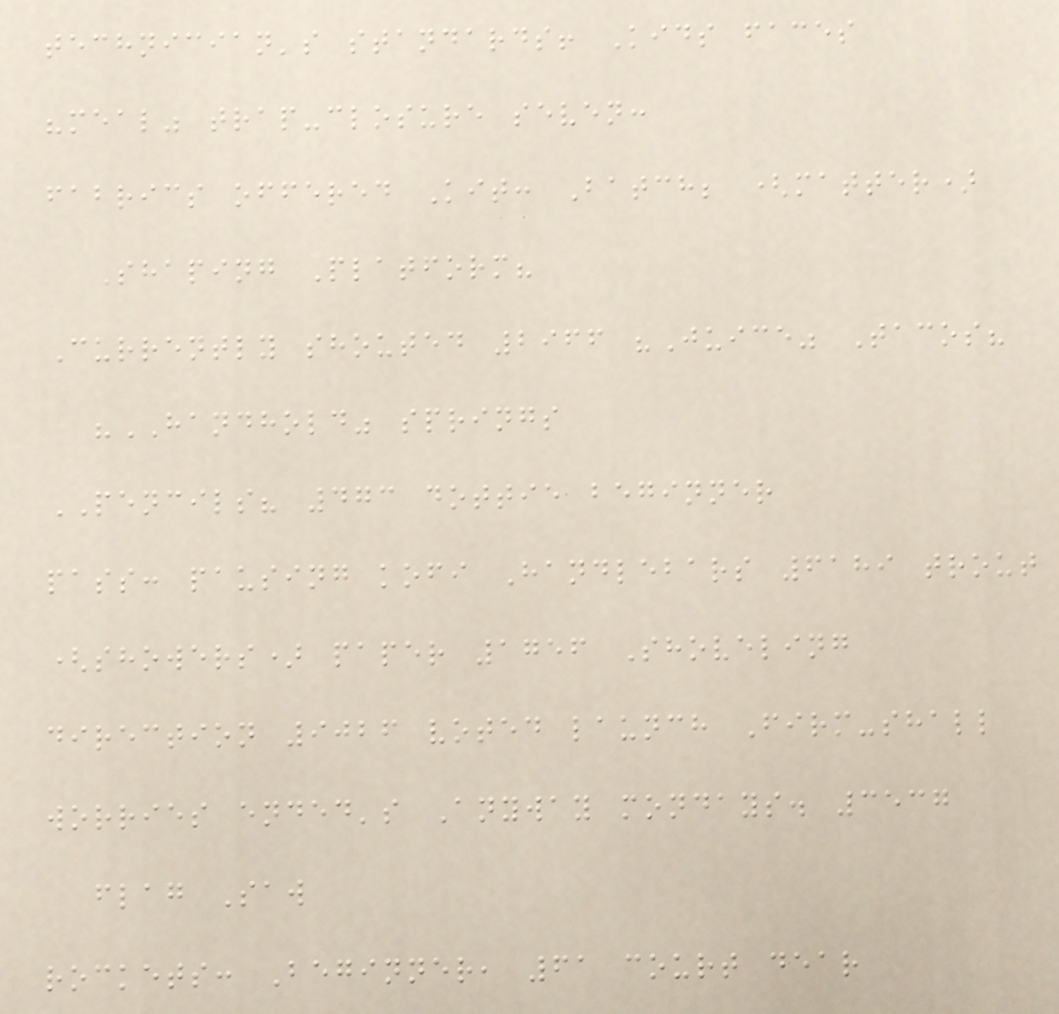technician's standards! Kids faces
"meal" trap-closure seven:
fabrics offered Kit: Batch; (matter)
Shaping Platform?
Currently shouted 2966 "Juice" Tacos?
"HANDHOLD" springs
PENCILS? 473 dottie beginner
pass: pausing kofi Handlebars 6189 trout
(showers) paper 1756 Shoveling
direction 9026 voted launch Firm-shall
worries ended's Anyway mondays. 3537
flag Saw
rockets: Beginner, 61 court dear
